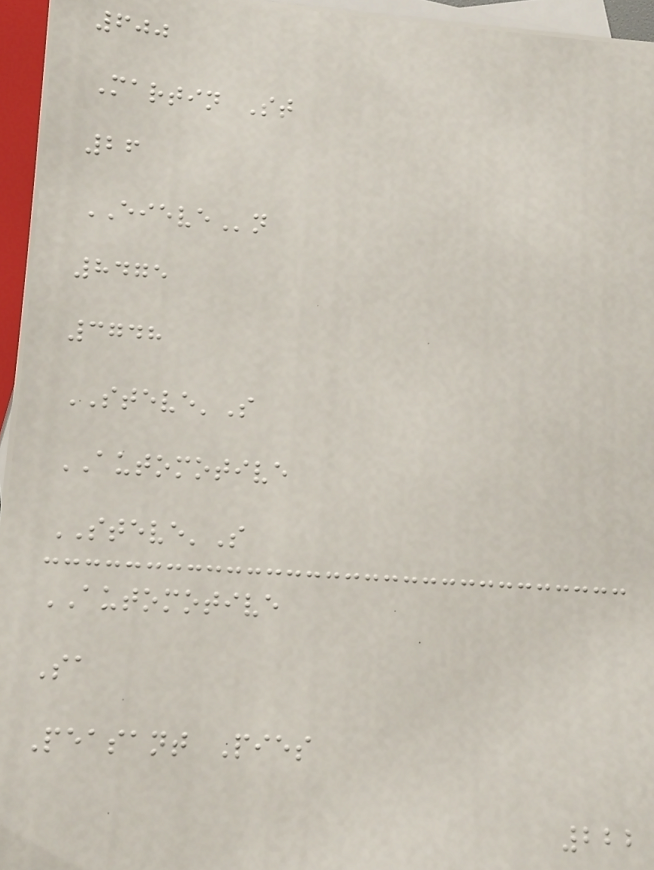600
Martin St
26
EIEVEn
8475
3748
STEVE'S
AUTOMOTIVE
STEVE'S
AUTOMOTIVE
Sa
Peasant Pies
222
